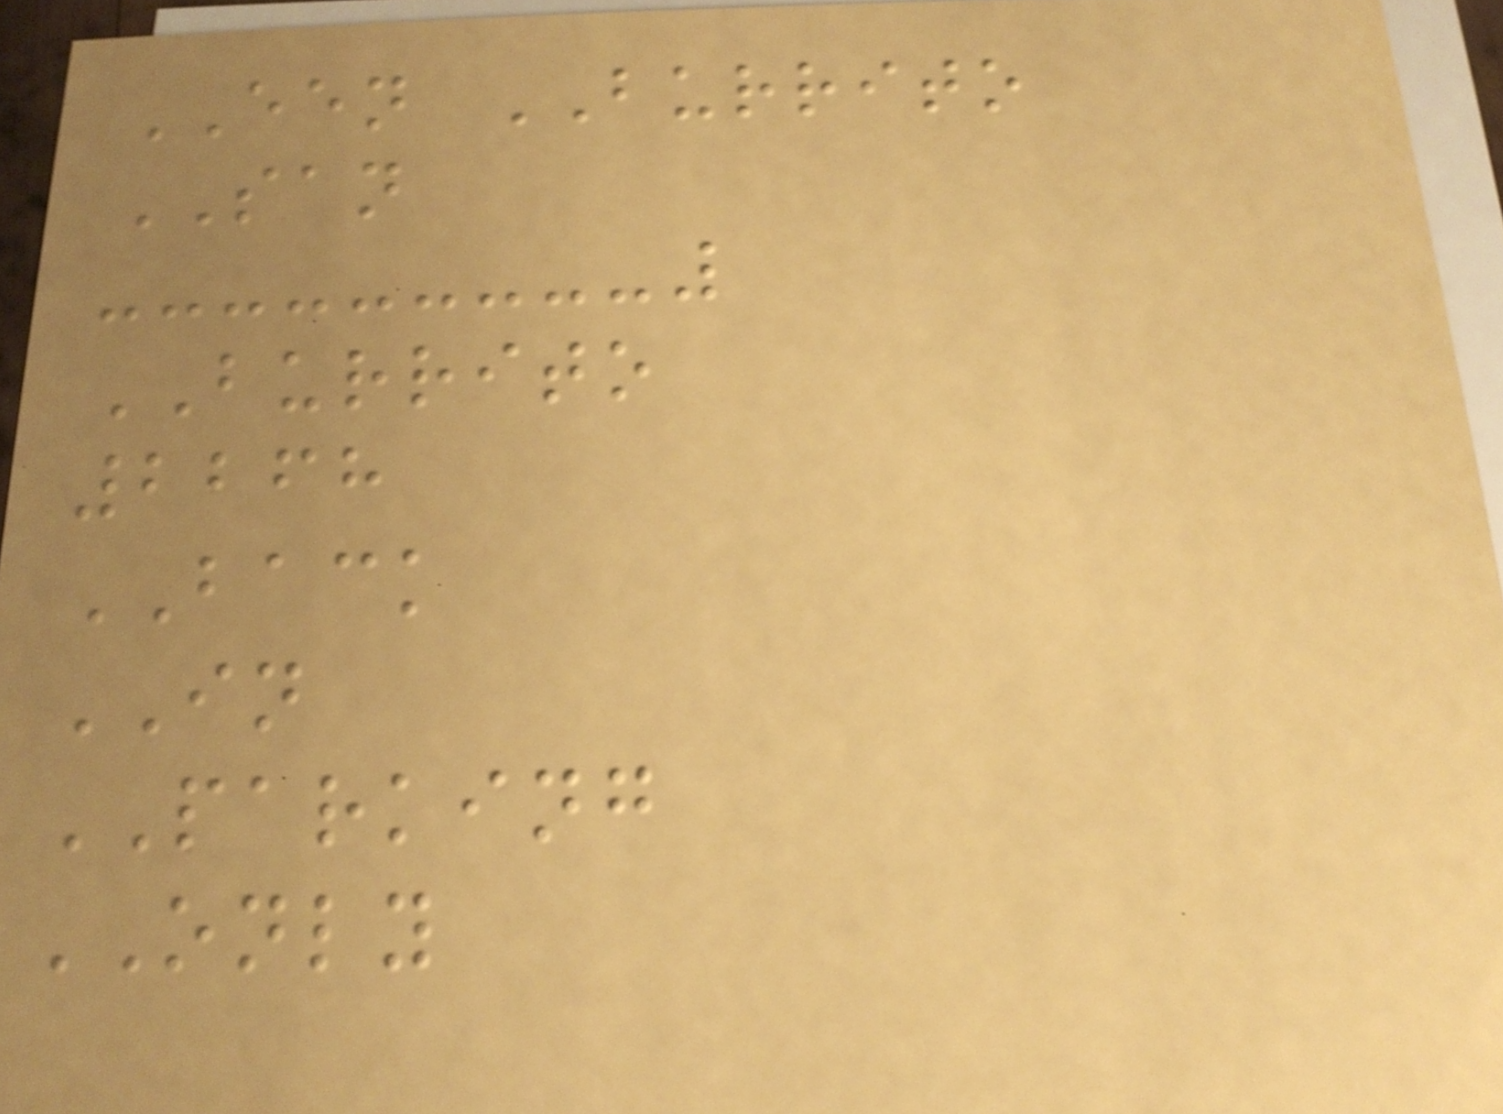EEN BURRITO
SAN
BURRITO
2268
BACK
IN
PARKING
ONLY
